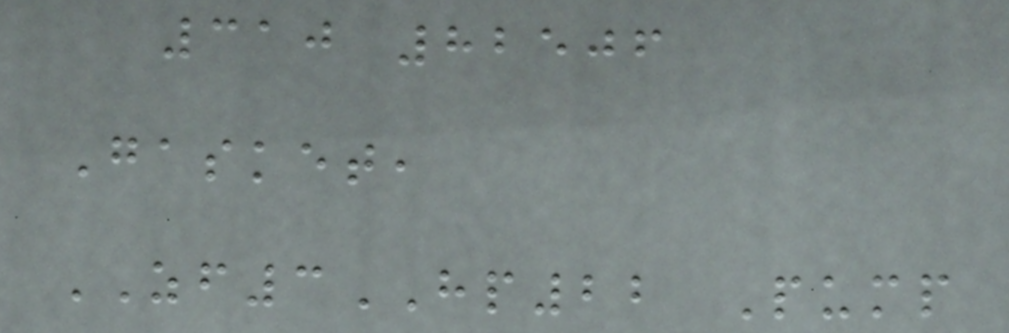310 82506
Gasket,
ZF3HP22 Pump
